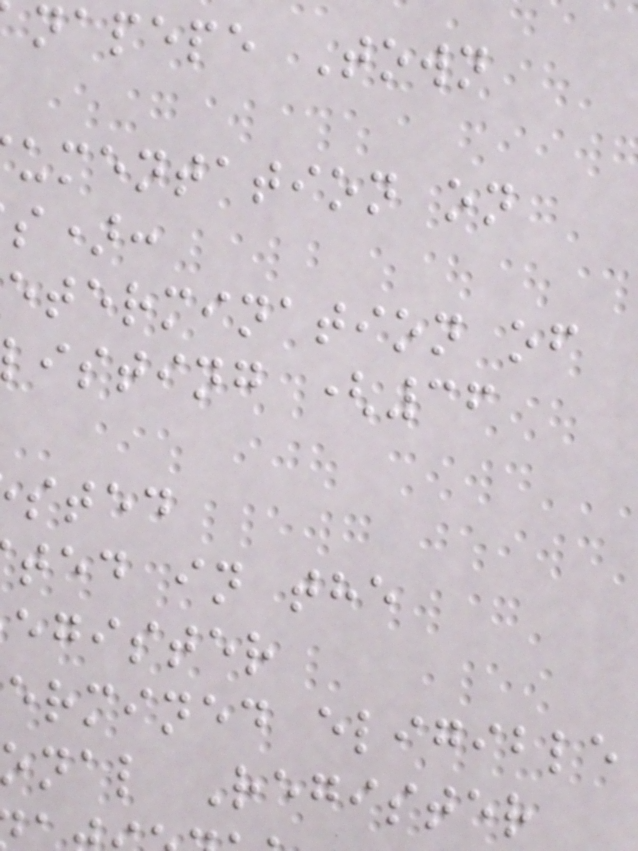napepe Town
umentation on
s):
etermination of
isting (36
ted in the
egister
ermined eligible
nal Register
